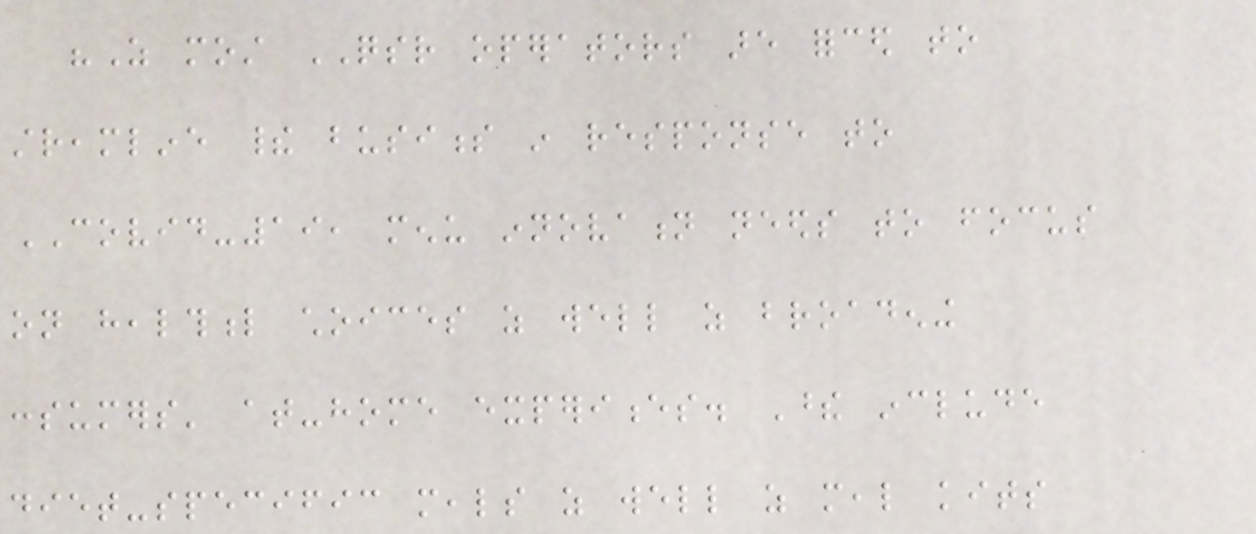"As most QSR operators are forced to
streamline their business in response to
COVID-19, menu innovation needs to focus
on healthful choices as well as broadening
consumers' at-home experiences. These include
diet-specific meals as well as meal kits
